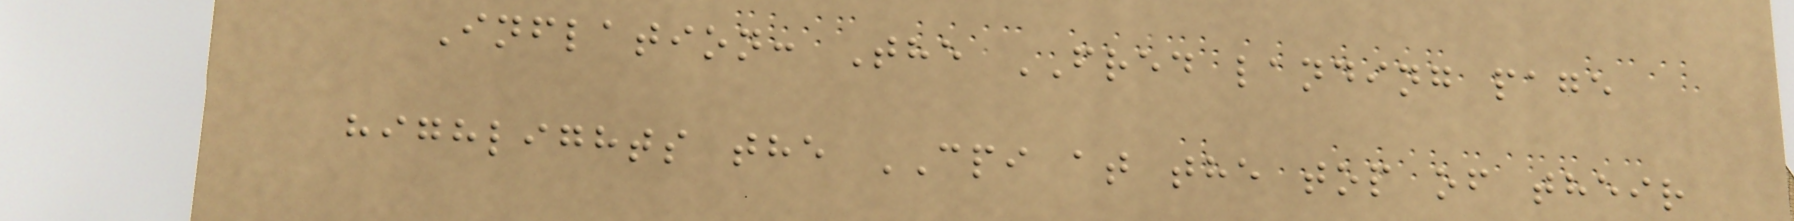Inflation: The FRED landing page
highlights the CPI at the top of their
